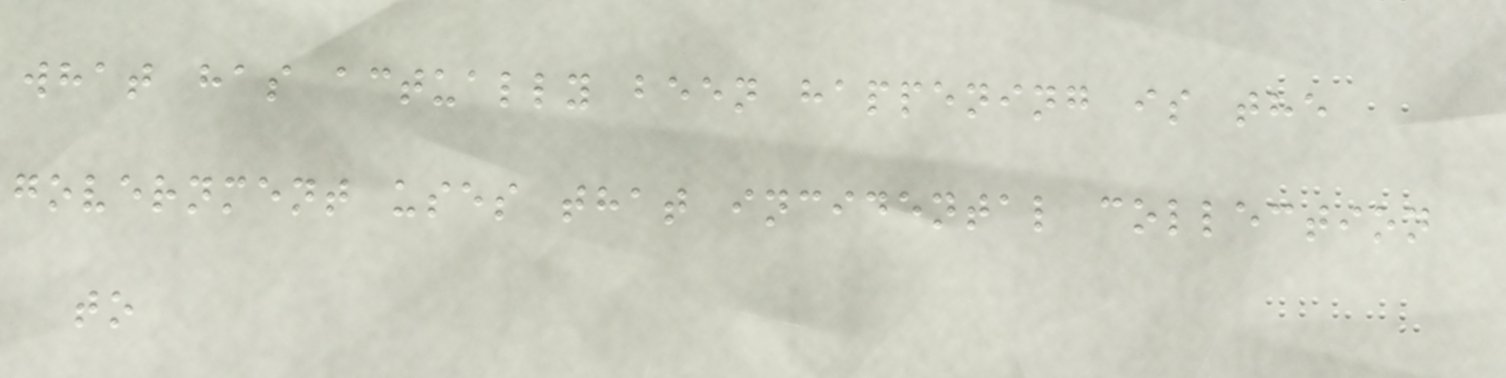what has actually been happening is the
government uses that incidental collection
to
